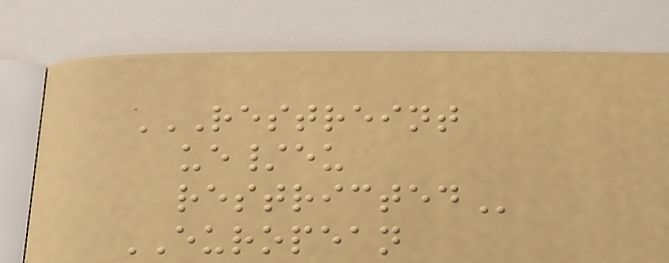RESTREINT
UE/EU
RESTRICTED
EUROPEAN
